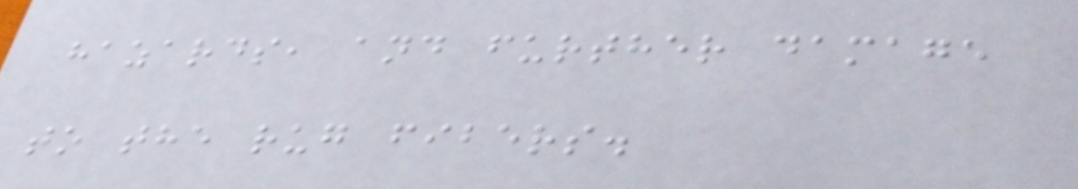hazards, and further damage
to the rug fibers.
